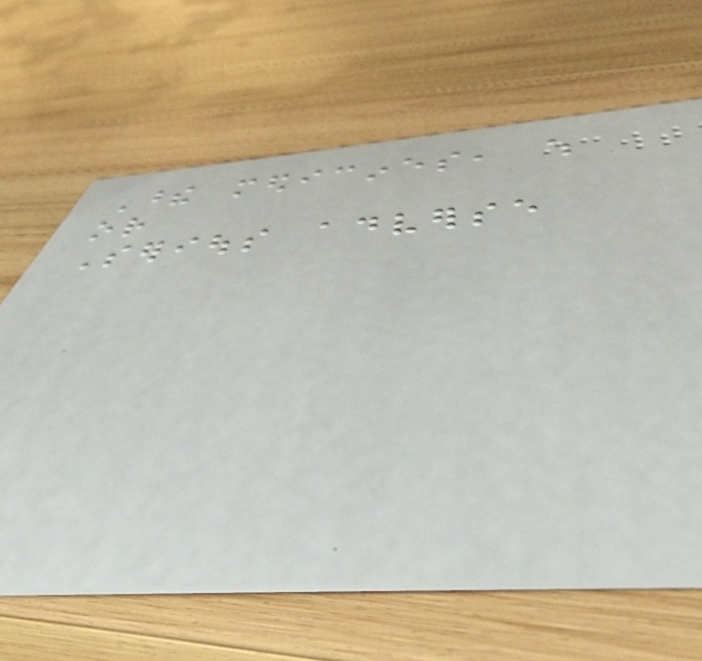These medicines, which
or
Serious adverse
